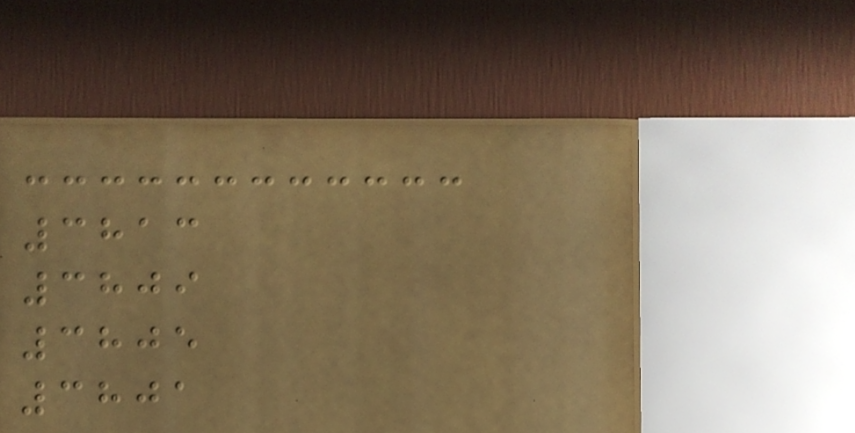3813
3809
3805
3801
